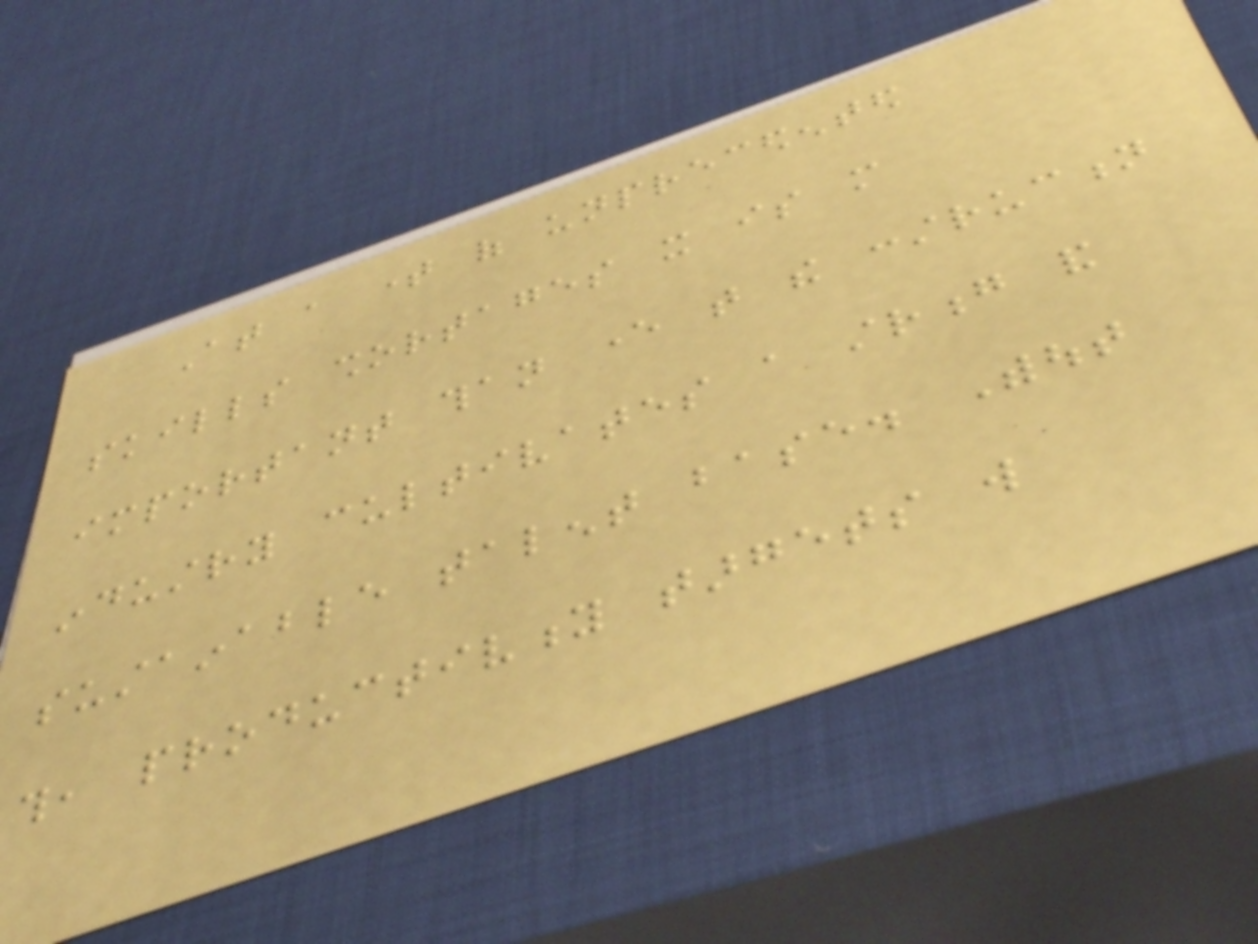At a time of unprecedented
skills shortages it is more
important than ever that the construction
industry cultivates a strong and
sustainable talent base. Without
this, productivity targets will
